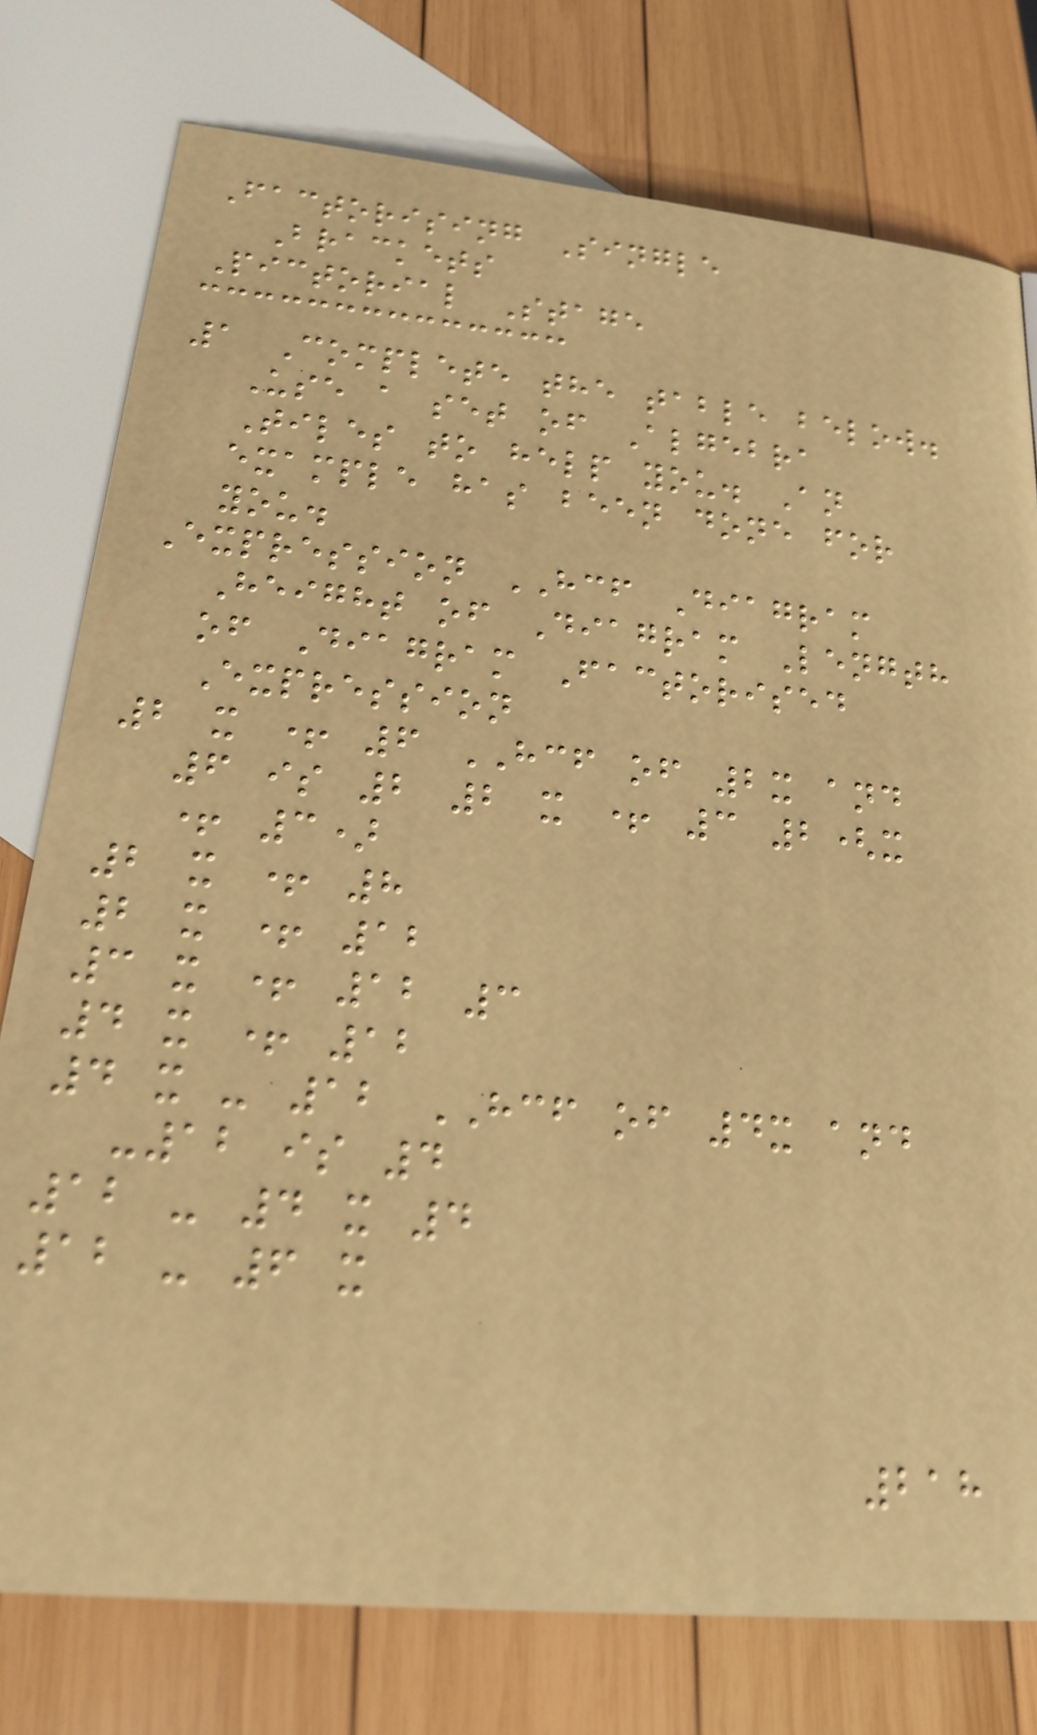Factorising Single
Brackets
Pictorial Stage
1 Complete the table below.
Use a set of Algebra
Tiles to help you. An
example has been done for
you.
Expression HCF Diagram
Height of Diagram Length
of Diagram Factorised
Expression
2 x + 6 HCF of 2x and
6 is 2 2 x + 3 2(x
+ 3)
2 x + 8
2 x + 12
3 x + 12 3
4 x + 12
4 x - 12 HCF of 4x and
-12 is 4
12 - 4 x 4
12 - 6 x
218
